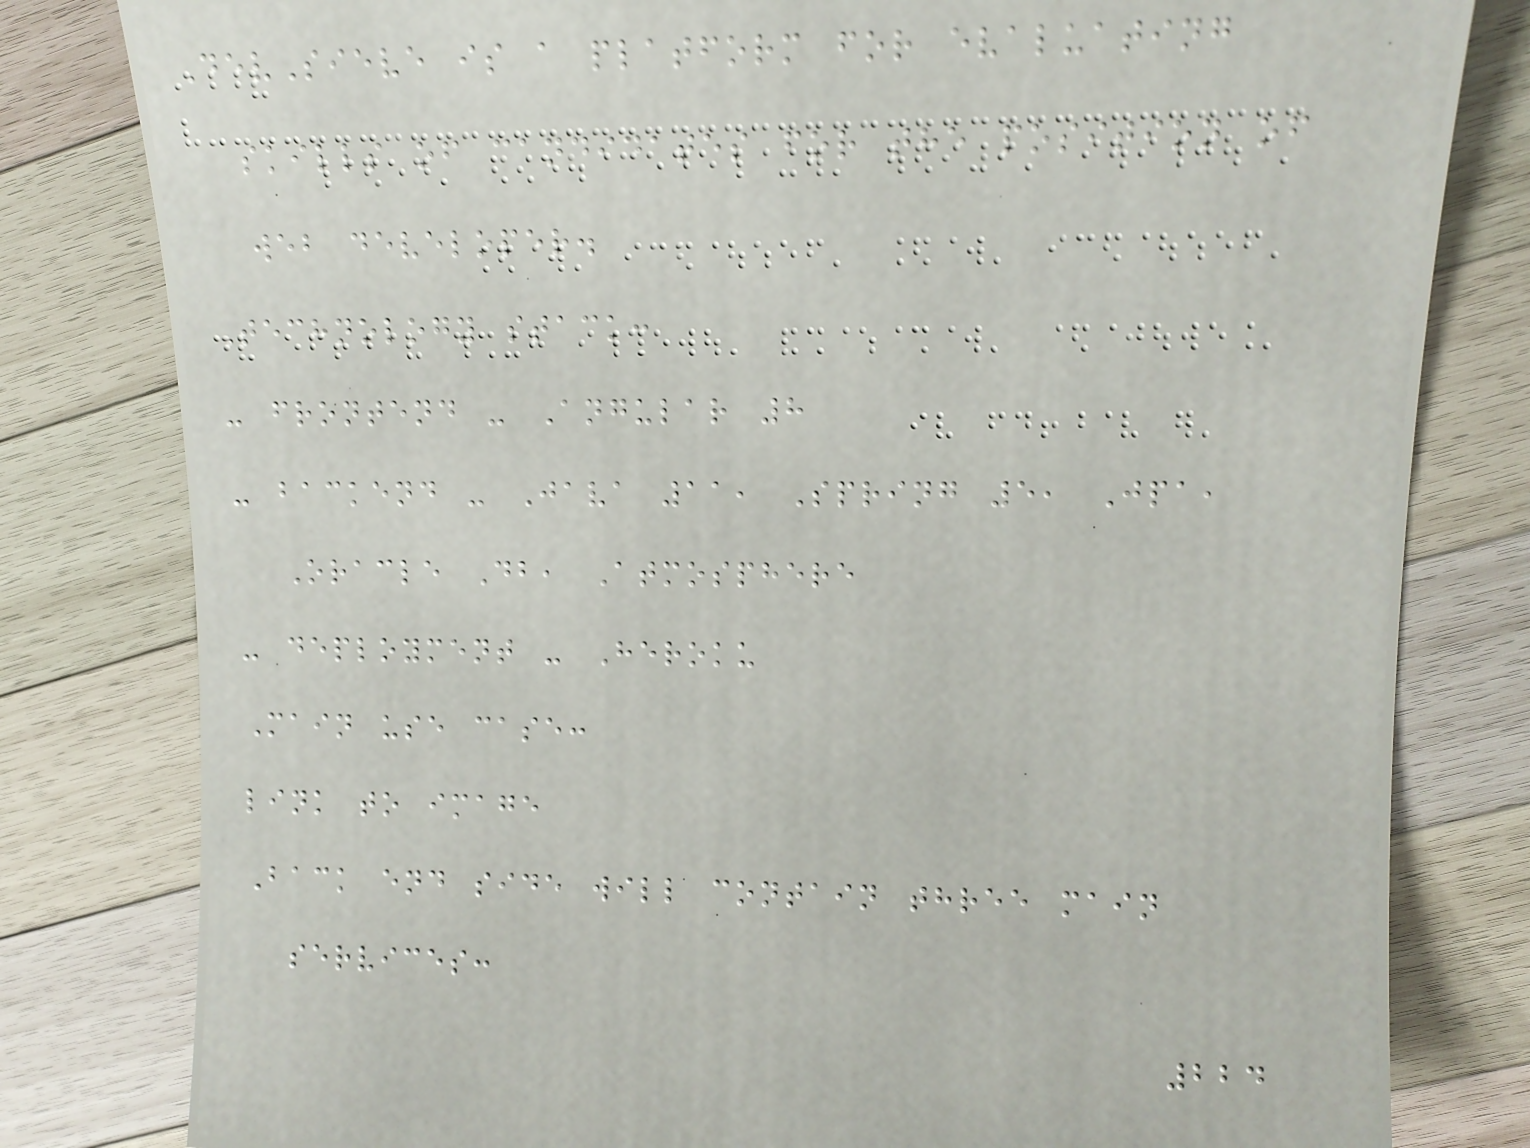DevSieve is a platform for evaluating
skills of candidates for the position of
web developer.
Technology stack:
- frontend - Angular 8
- backend - Java 11, Spring 5, Jpa,
Oracle Db, Atmosphere
- deployment - Heroku
Main use case:
link to image
Back end side will contain three main
services:
224
